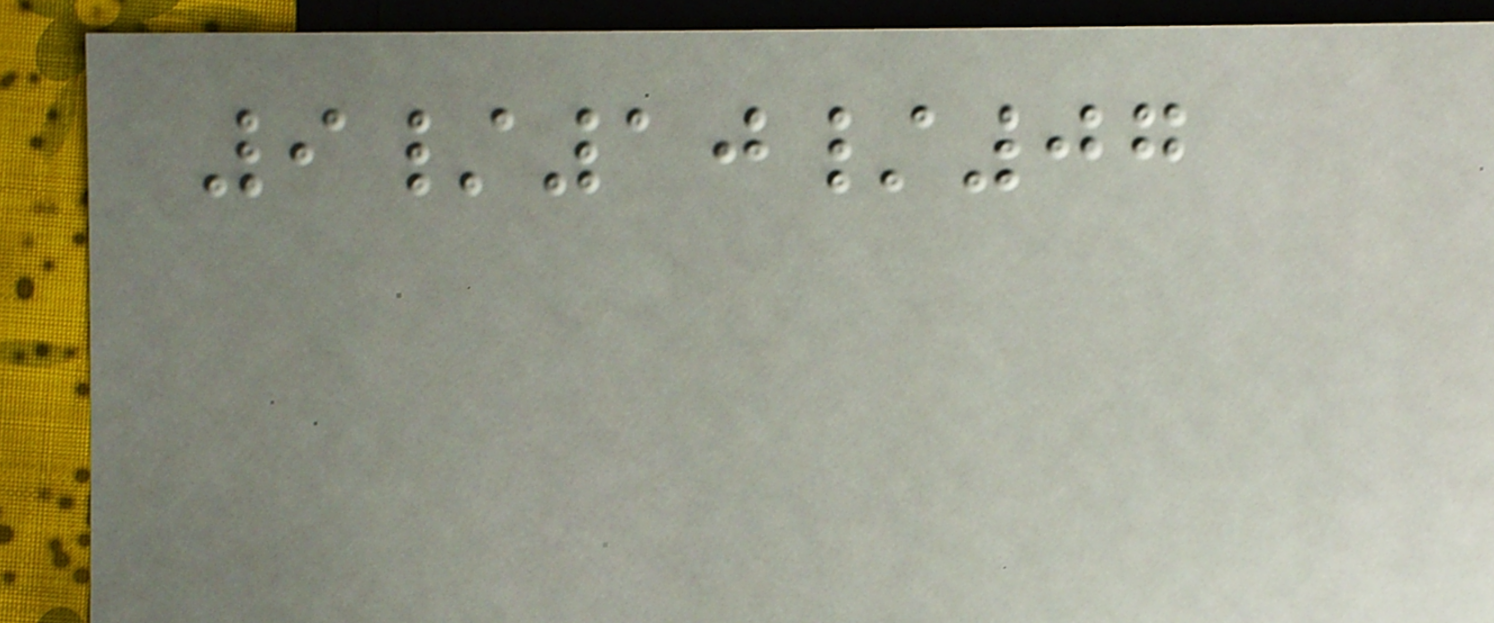9/10/07
